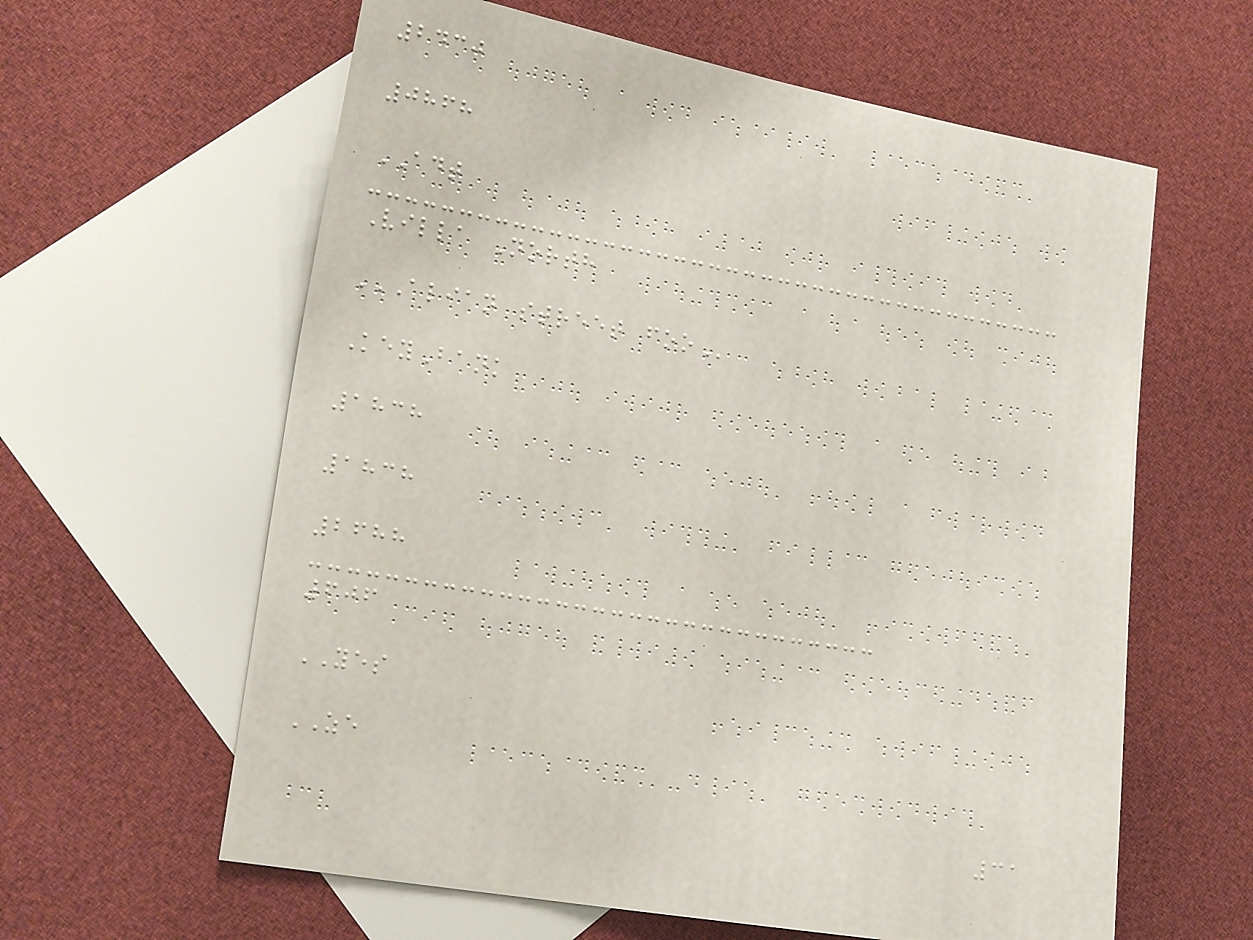2430
0868
ADT
Villa North
ALIAN STREET FOO
KeyBank
1838
1838
2688
606
YES
ZE
31
